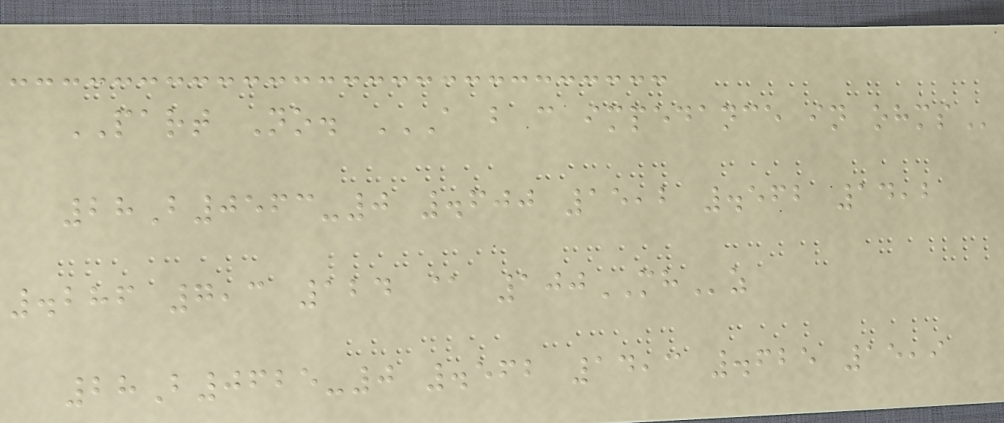PART No. A B C IMPEDANCE IN OHMS
28B0563-0 .600 15,2 .562 14,2
.286 7,3 124 @ 100MHz
28B0625-0 .562 14,3 .625 15,9
